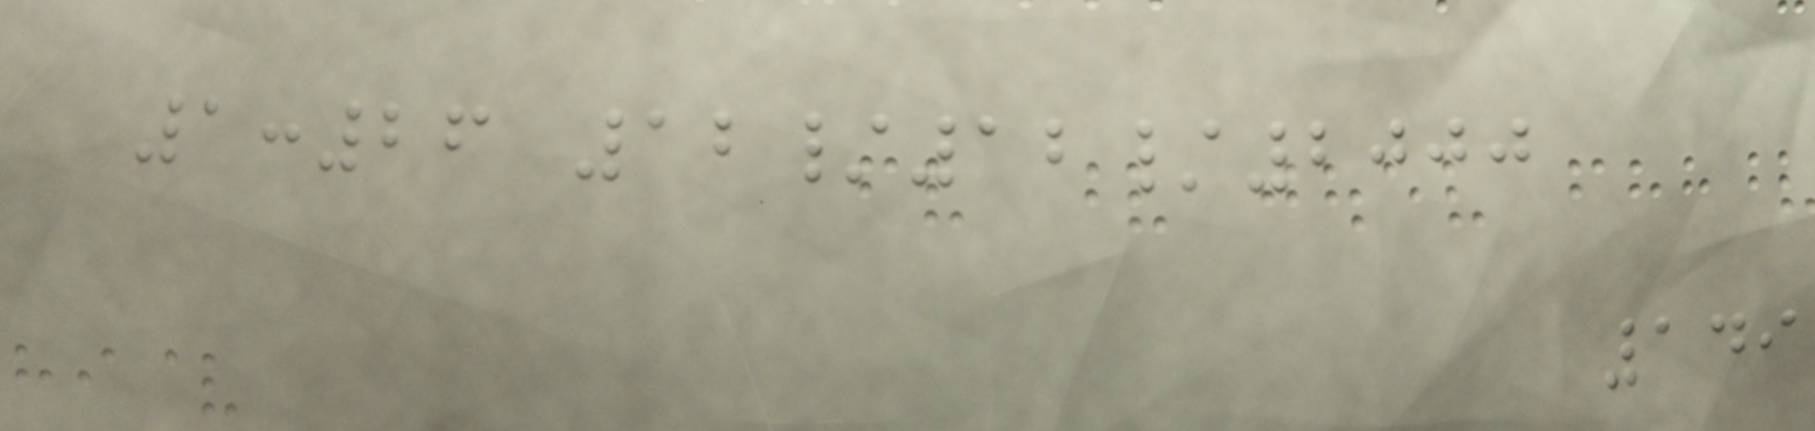1:26 12/12/2000
149
